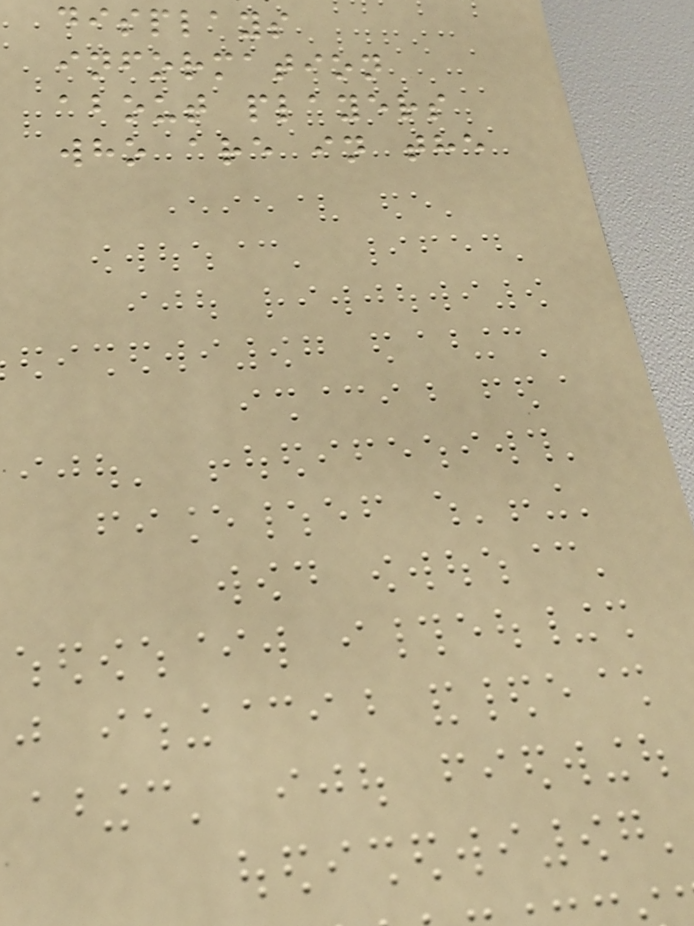displays
information
about players
who are in the
